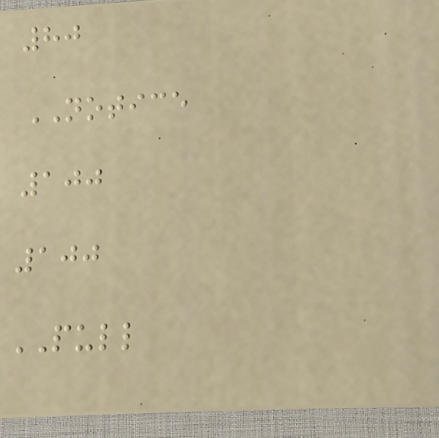80
NOTICE
100
100
PULL
